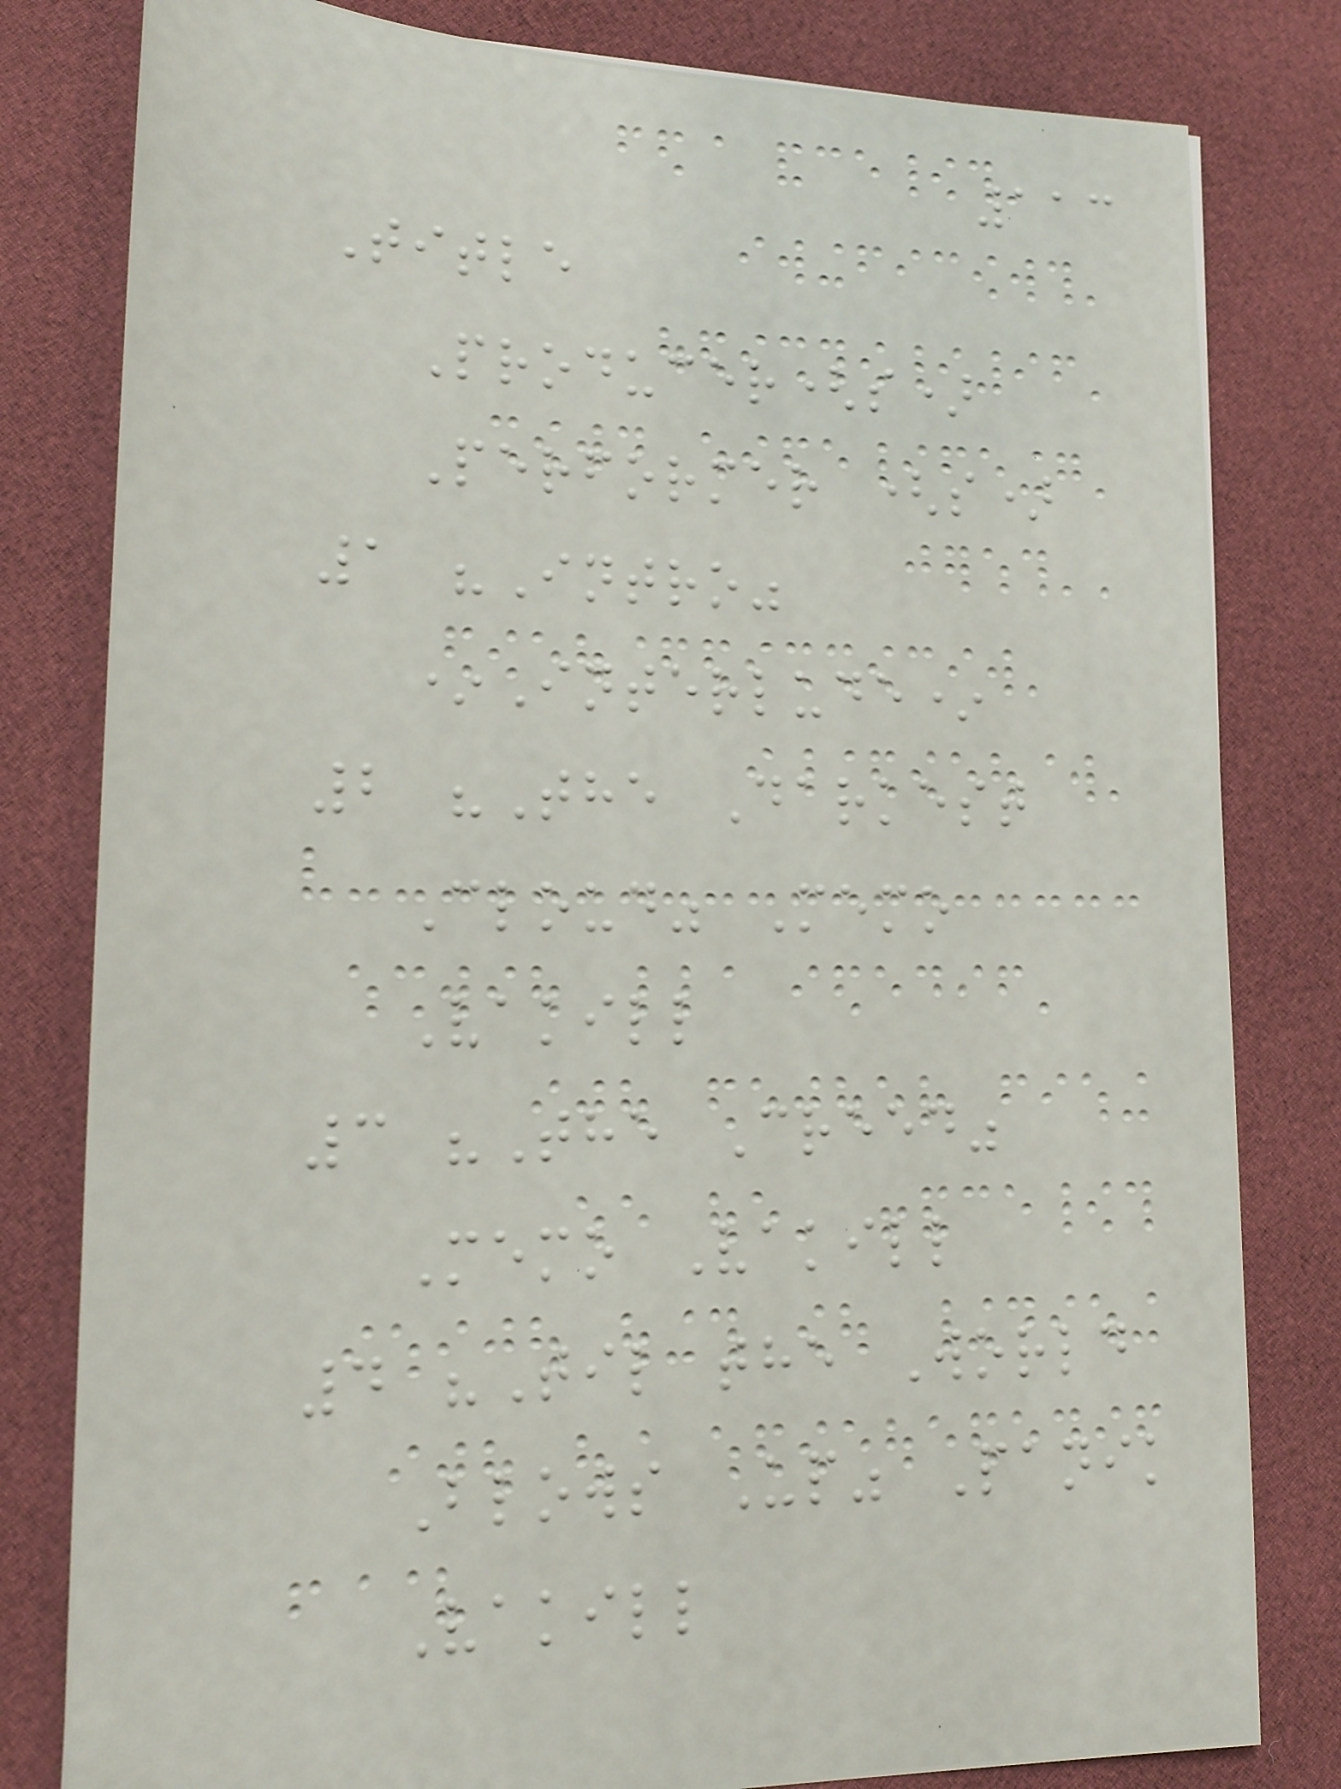113
Title
Producer(s)
Performer (s)
1 "Intro"
*Interlude*
2 "The Darkest
Cloud" Memo
Vakill
3 "The Creed"
Memo Vakill
4 "Til the World
Blows Up" Panik
Vakill
